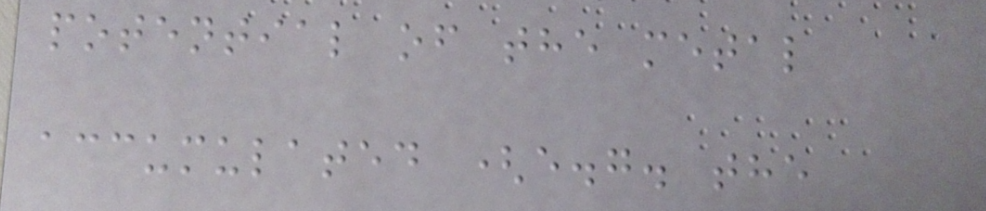potential of the metal
accumulated (e.g. the
